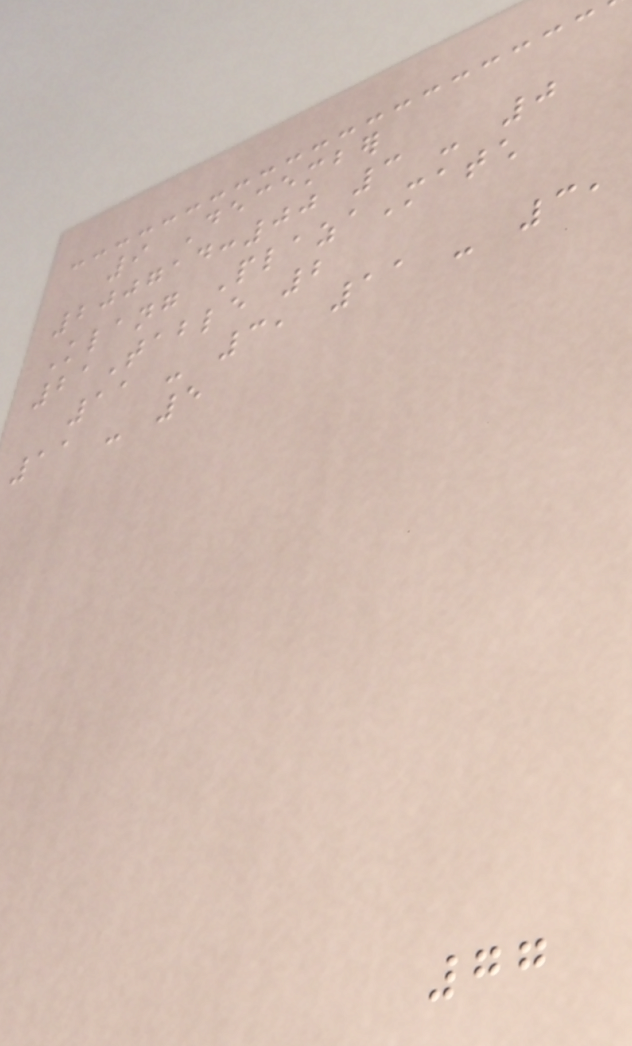9 December
200714:00 3 - 0
Klang PlazaMatch
21Table 2
11 - 3, 11 - 3,
11 - 5
77
